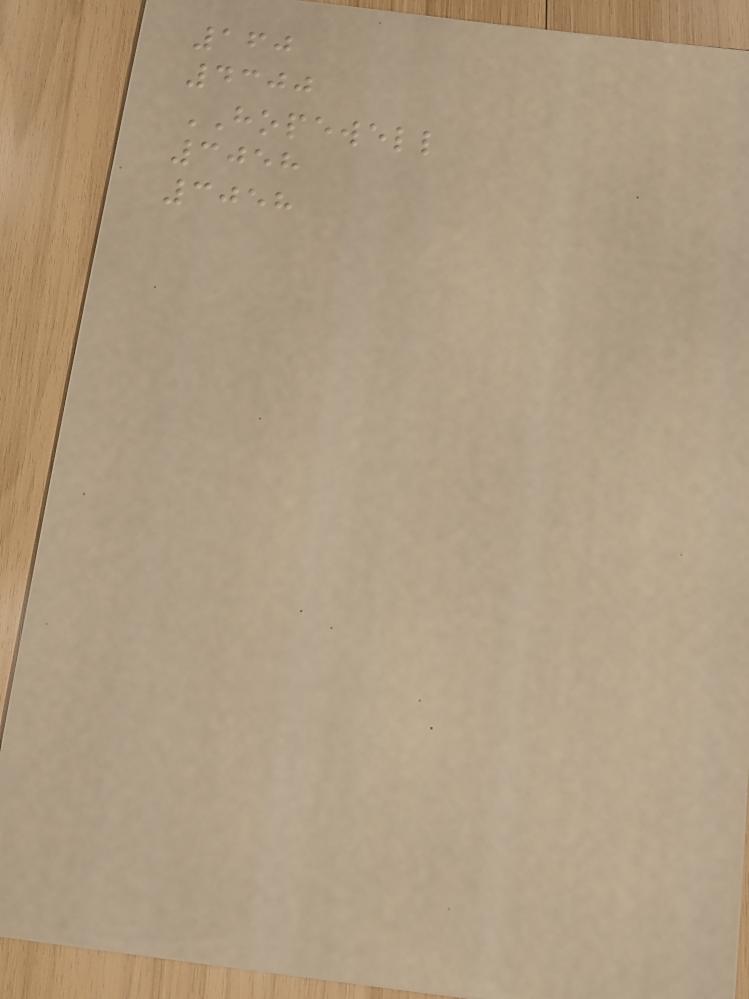160
4300
HOPEWELL
3058
3058
